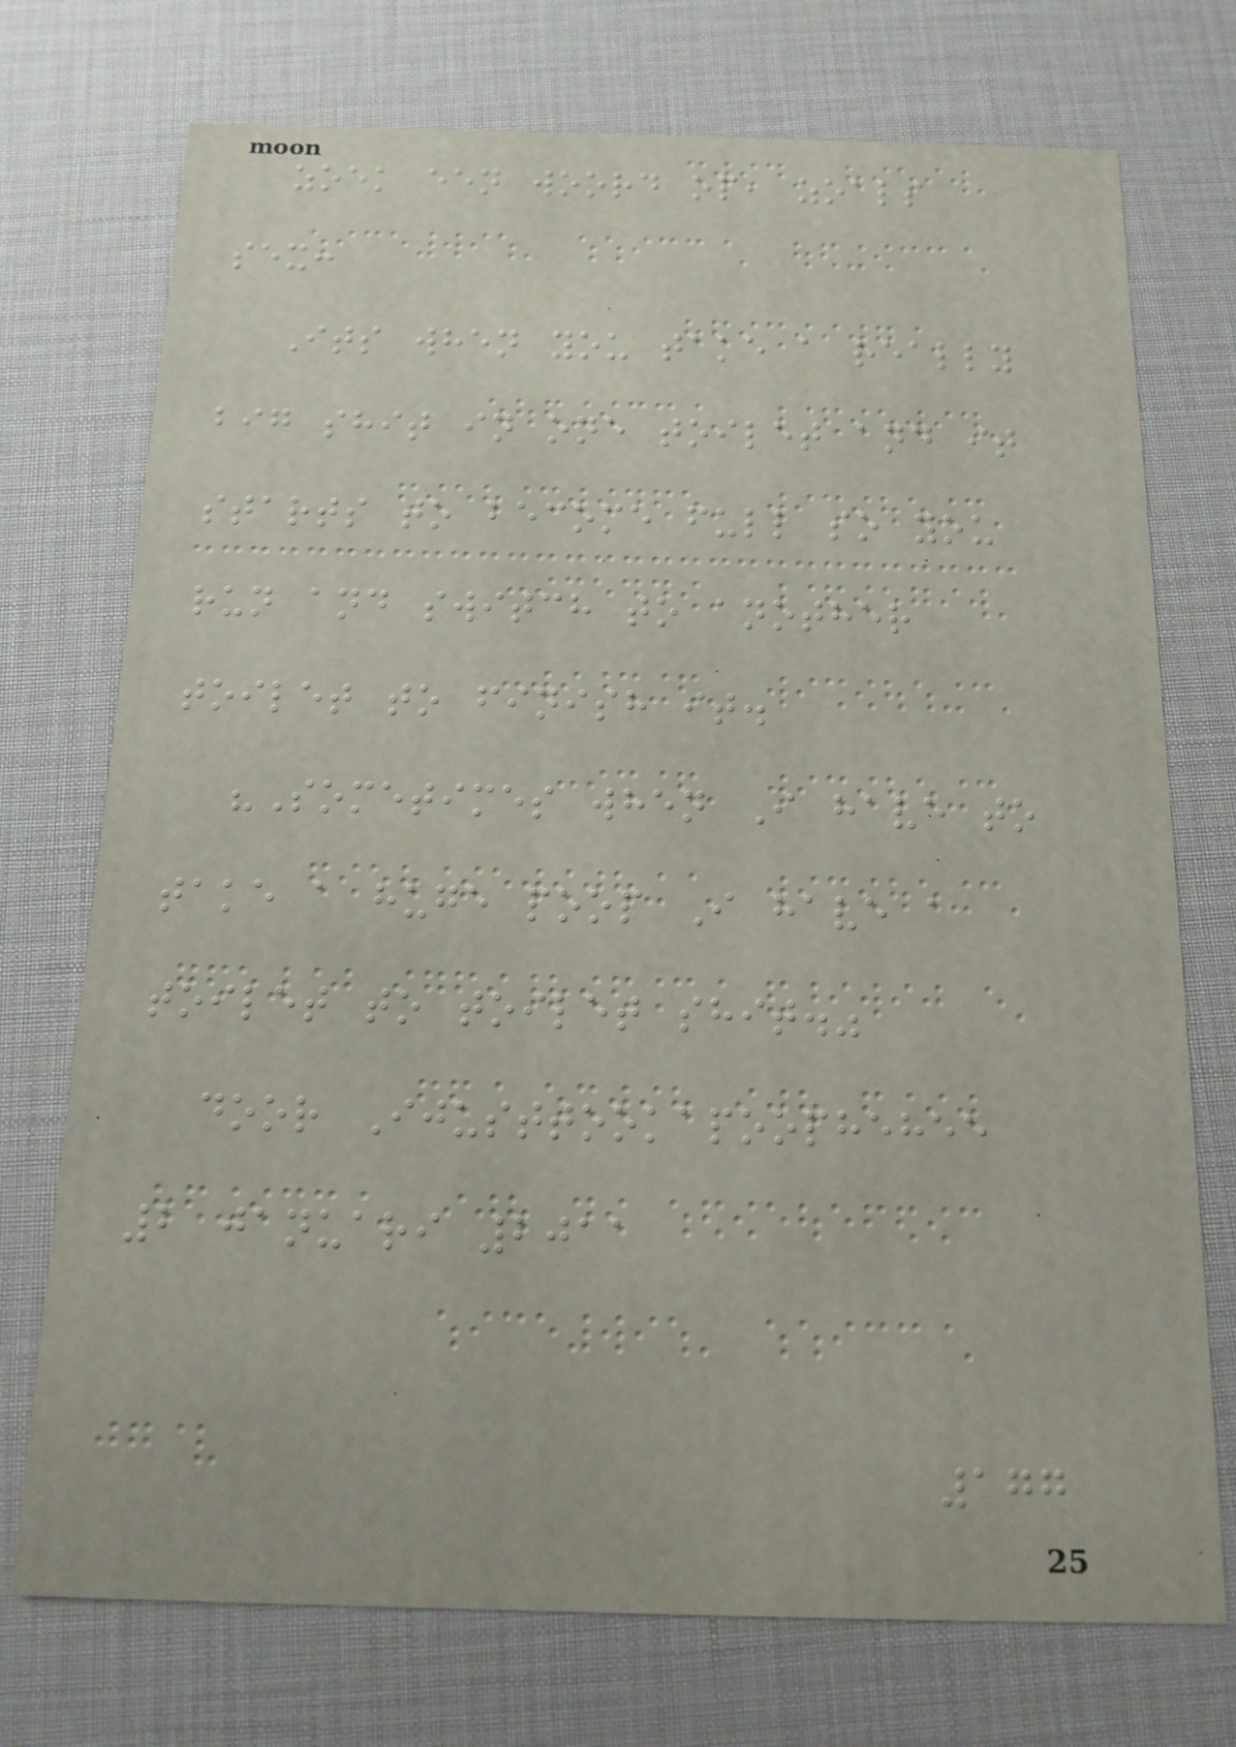zoek een woord op, zoals
sex:
Its when you take a really
big shit in one toilet and it
starts to become full so you
run and switch to another
toilet to finish it.
"Sometimes when I have to
take a huge poop I have a
toilet to toilet shit."
door Ijusttookapoophehee
2 januari 2011
177
